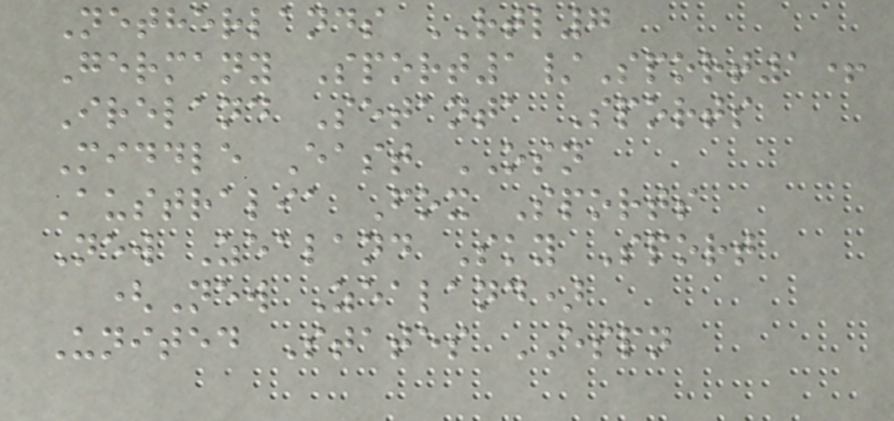Netherlands RTL7
Germany Sport1/Sport1+
Ireland Setanta Sports
Middle East OSN
Australia Fox Sports
New Zealand Sky Sport
(New Zealand)
United States ESPN
